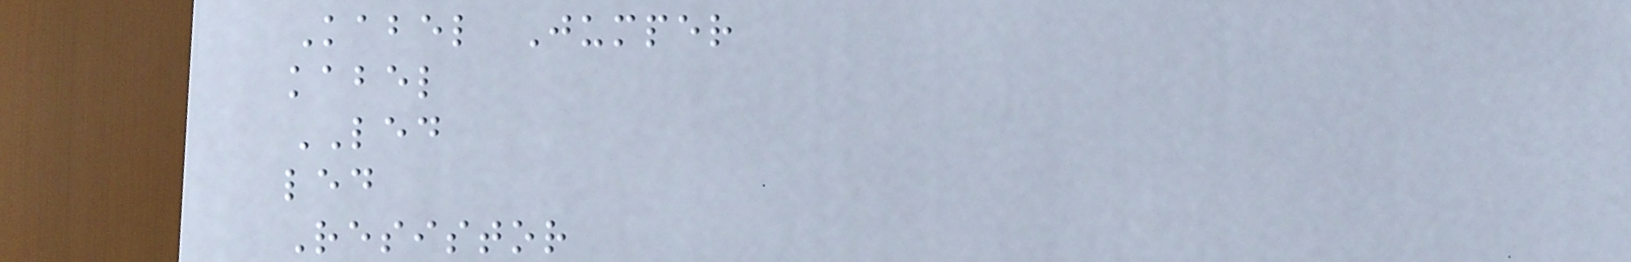Kabel Jumper
kabel
LED
led
Resistor
